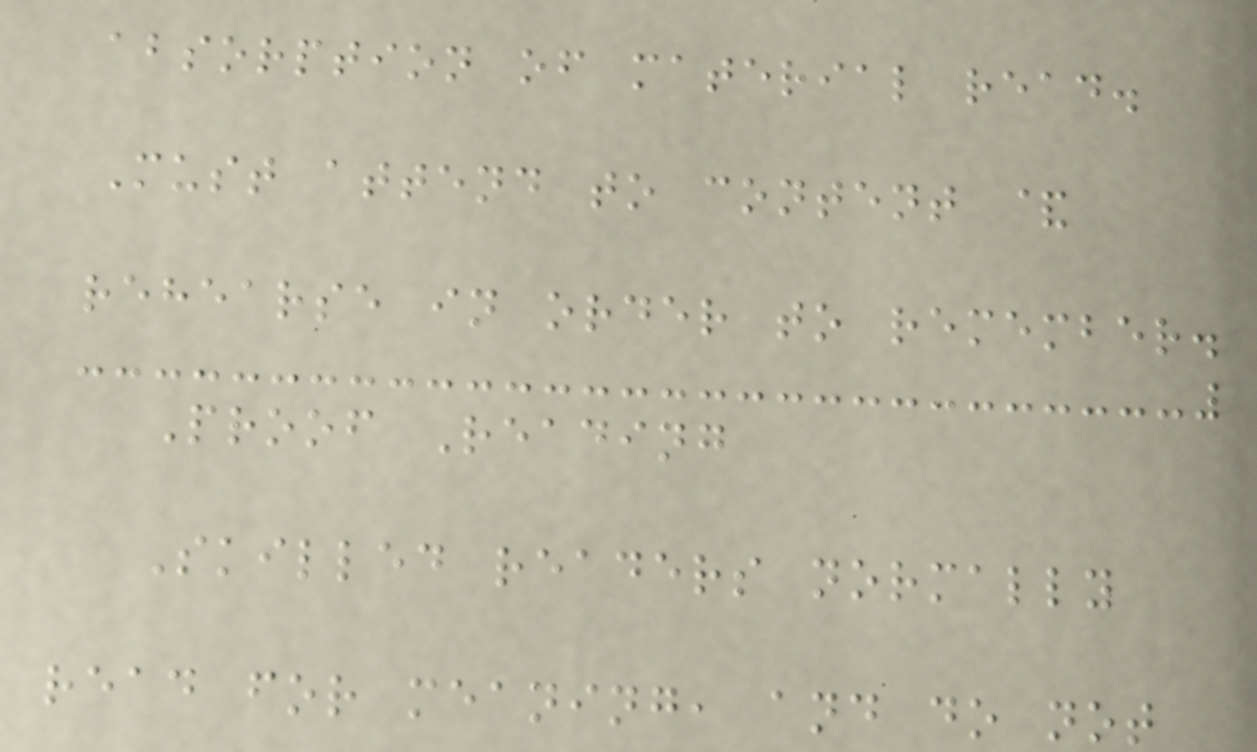absorption of material read.
Must attend to content &
rehearse in order to remember.
Proof Reading
Skilled readers normally
read for meaning, and do not
